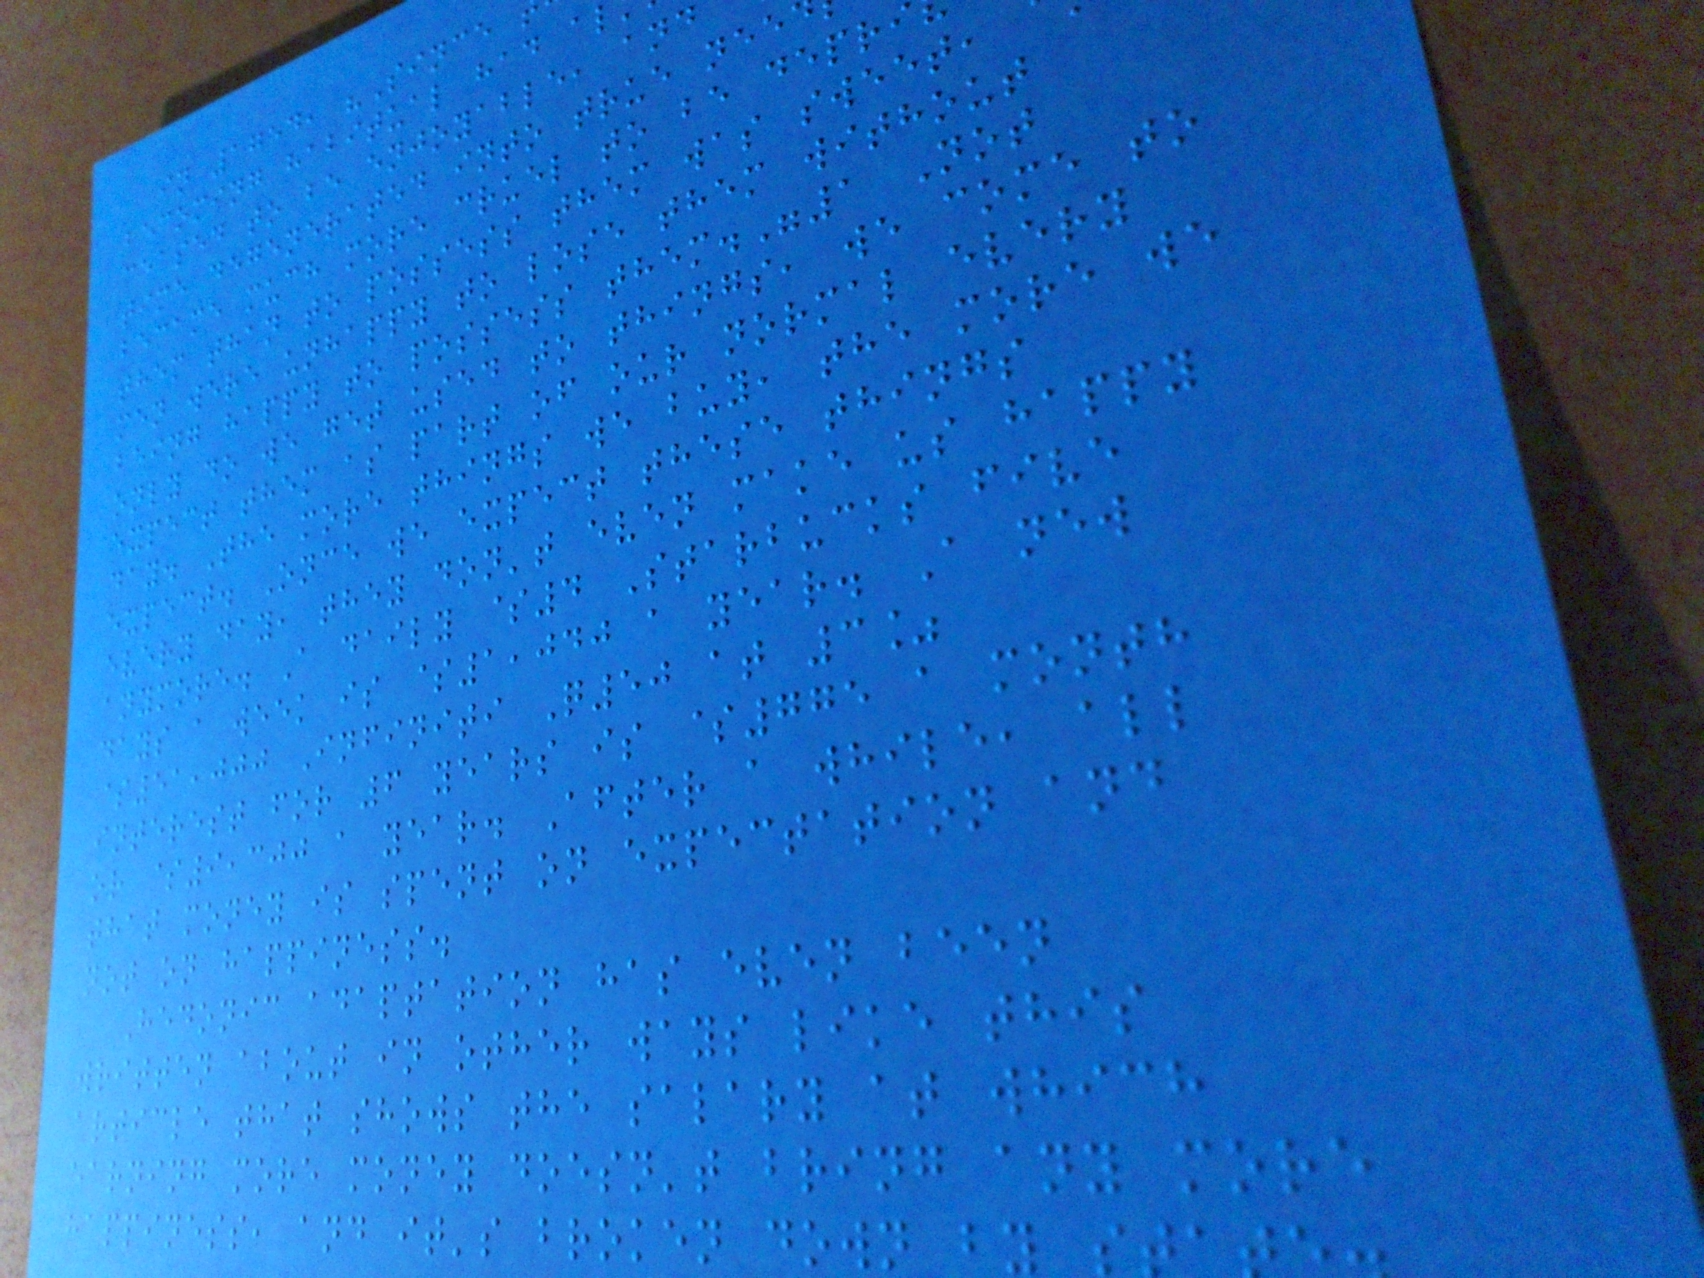in 1754, "Since
becoming habitual had a
ceased to be enjoyable, and
time degenerated into true nee
became much more cruel to be depri
them than to possess them was sweet,
men were unhappy to lose them without
being happy to possess them."1 Not
only do we get used to things, we come to
expect them as part of our normal every
day. The more things we buy, the more we
expect. Once we expect these things
every day, they don't even make us happy
anymore. A daily $4 Starbucks five
days a week is $1,040 a year. A new
$51,000 Infiniti Q50 at 3%
interest for 6 years is $775 a month
or $9,300 a year. After a while, all
that money is spent on expectation and
not on happiness.
Hedonic adaptation has even been
written about in other ways like this
article that shows the salary at which
earning more money doesn't bring any more
happiness, and it's broken down by s
